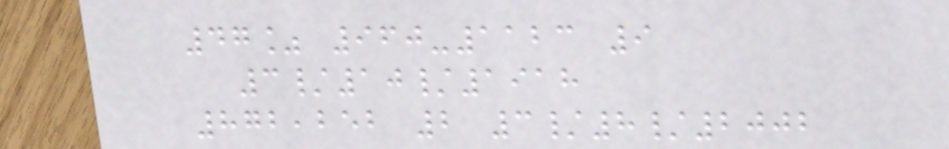47% 960-1123 9
3/10/1918
872,252 2 3/8/2002
